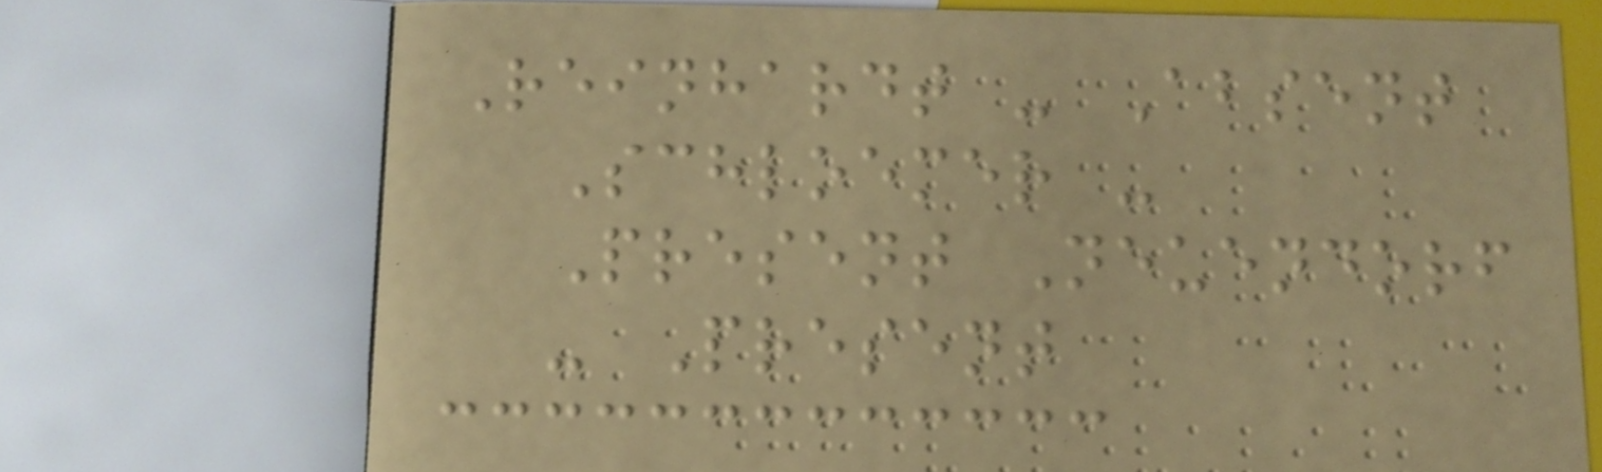Reinhardt - Absent
Schloemer -
Present Neuendorf
- Present
